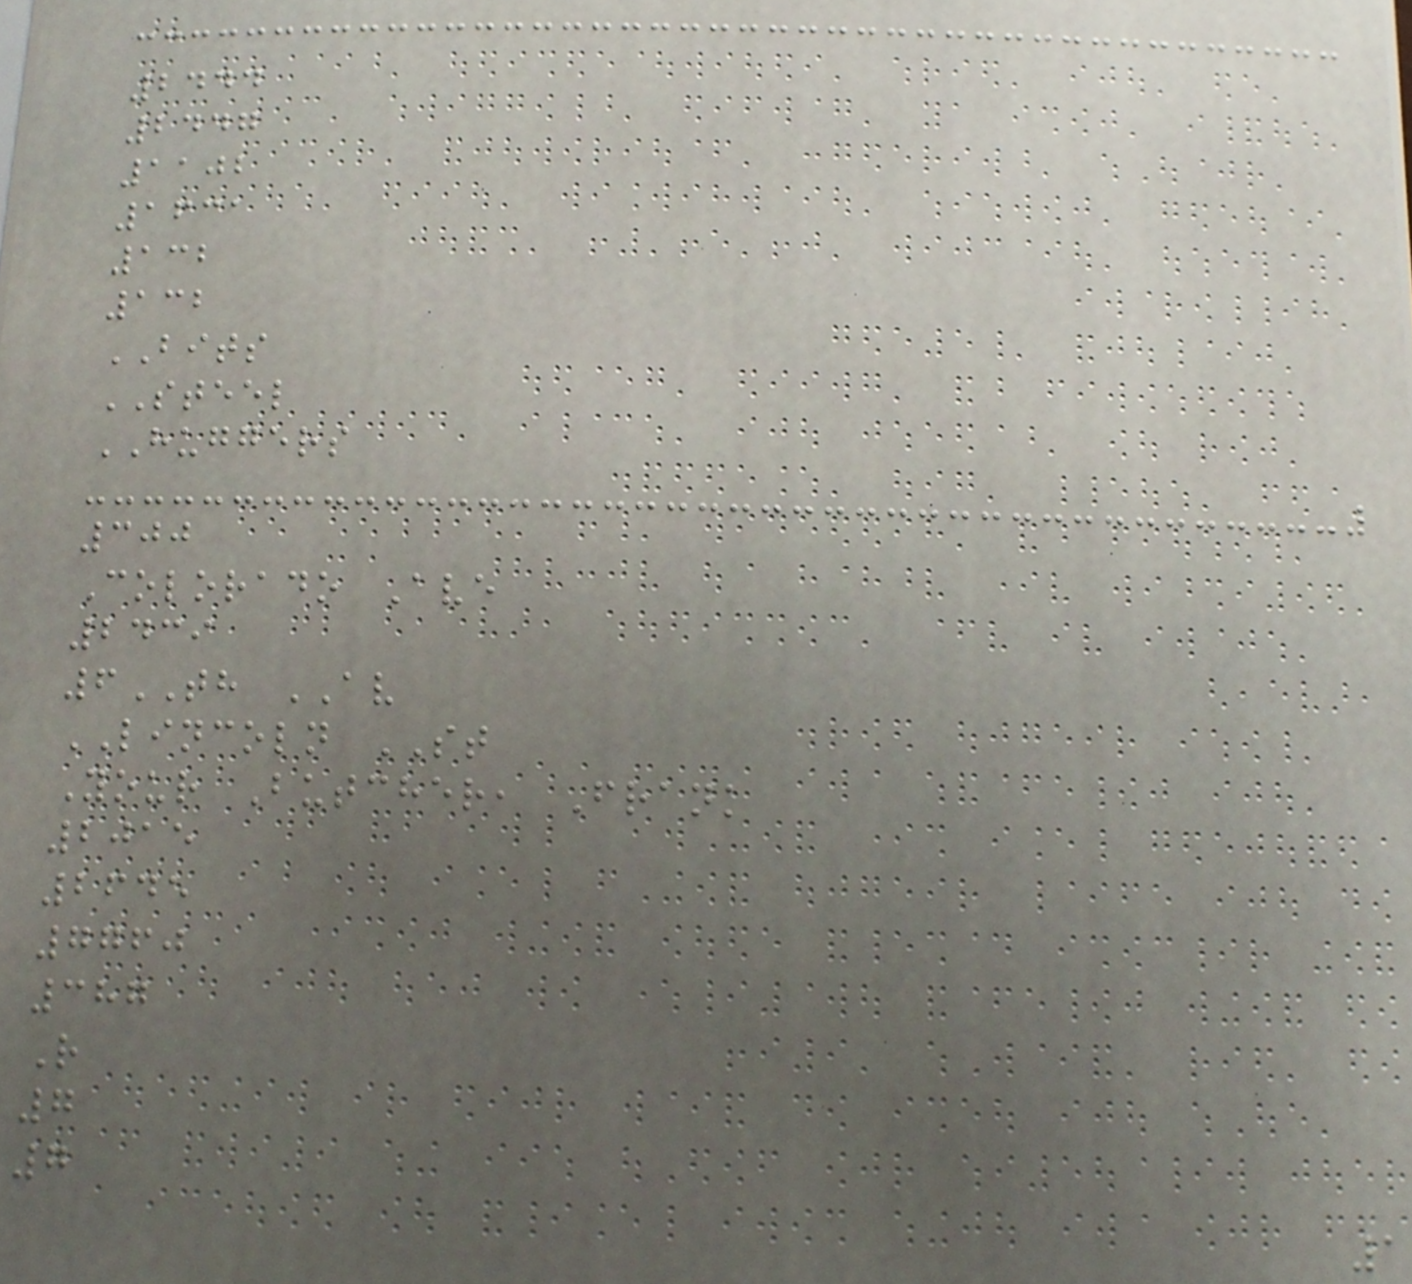2444
2447
1102
1631
132
132
BITS
STEEL
HUGGERS
300
Colorado Ave
2439
6TH AV
LINCOLN ST
Your Butcher, Frank
2015
2645
7760
387
R
7
7
1
